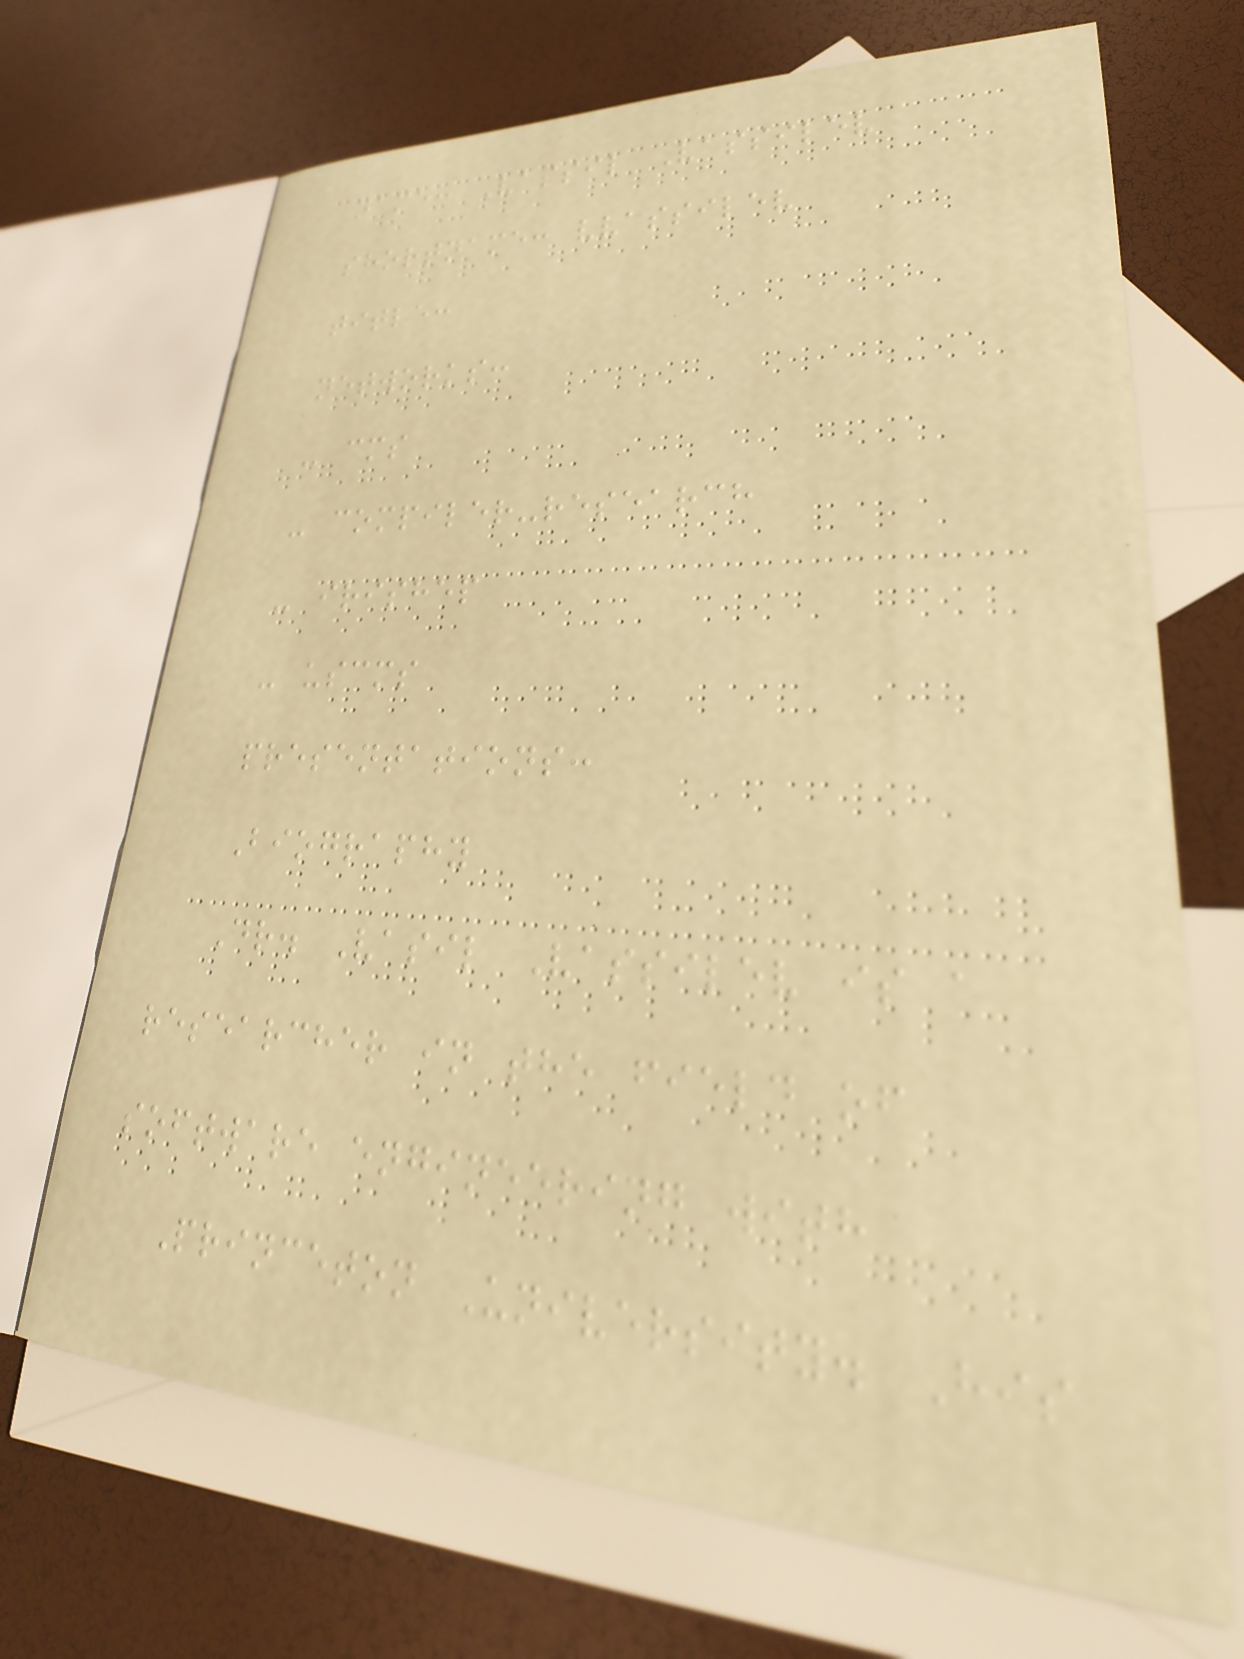name: Vassil Vassilev
shortname: vvassilev
title:
networks:
- cms
- compiler-research
- irishep
- uscms
presentations:
Biography
Dr. Vasil Vassilev is a
researcher in the field of
software engineering with
Princeton University. His
